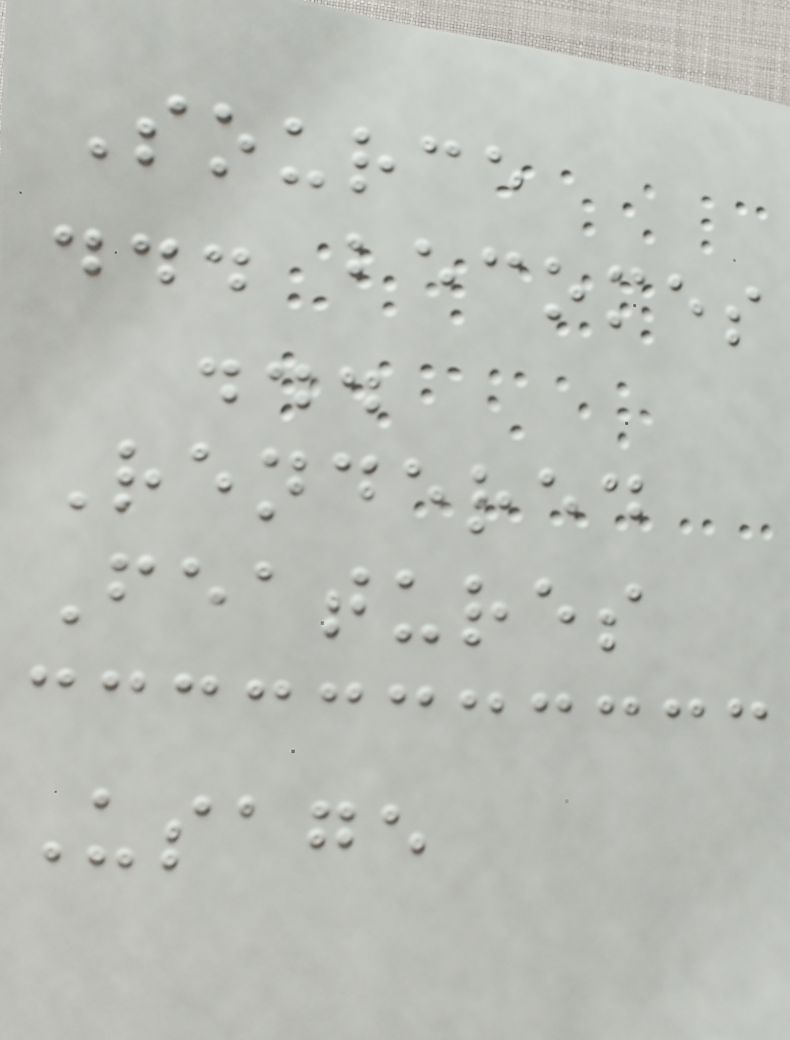Source
... becomes
...
Rendered
Features
Usage
